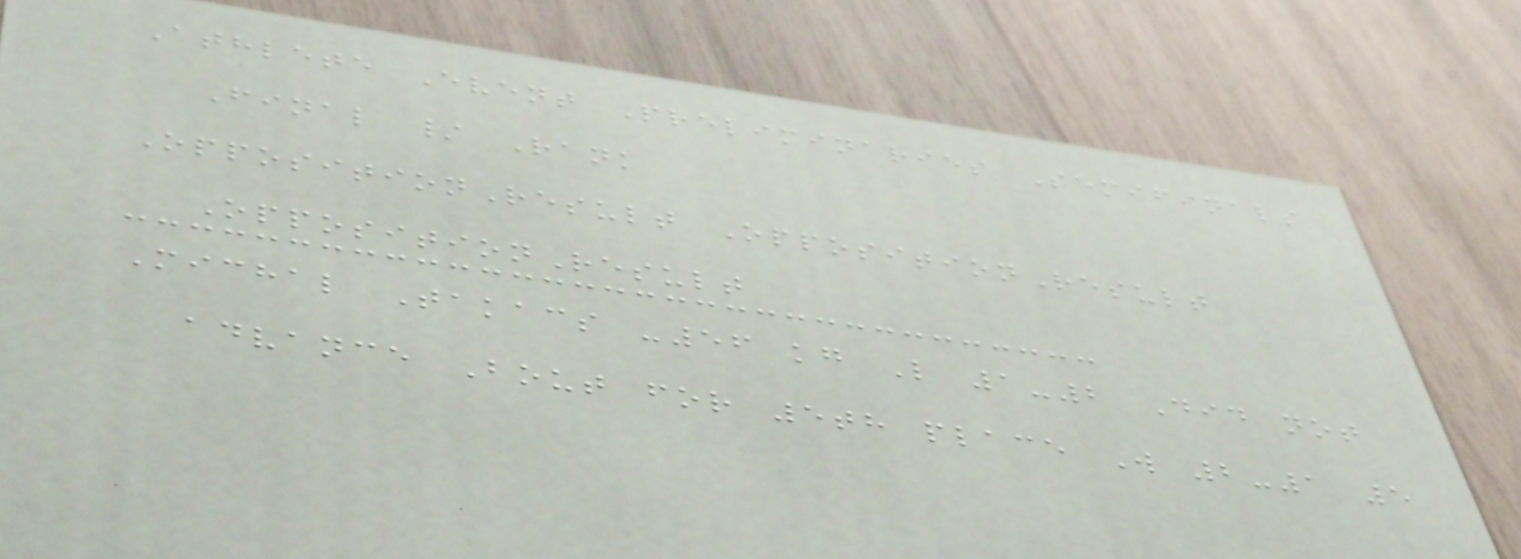Athlete Event Preliminaries Semifinals
Final / Rank
OppositionResult OppositionResult
OppositionResult
Michal Takacs -56 kg L 1-2 Did not
advance Bout for 5th place W 2-1 5
